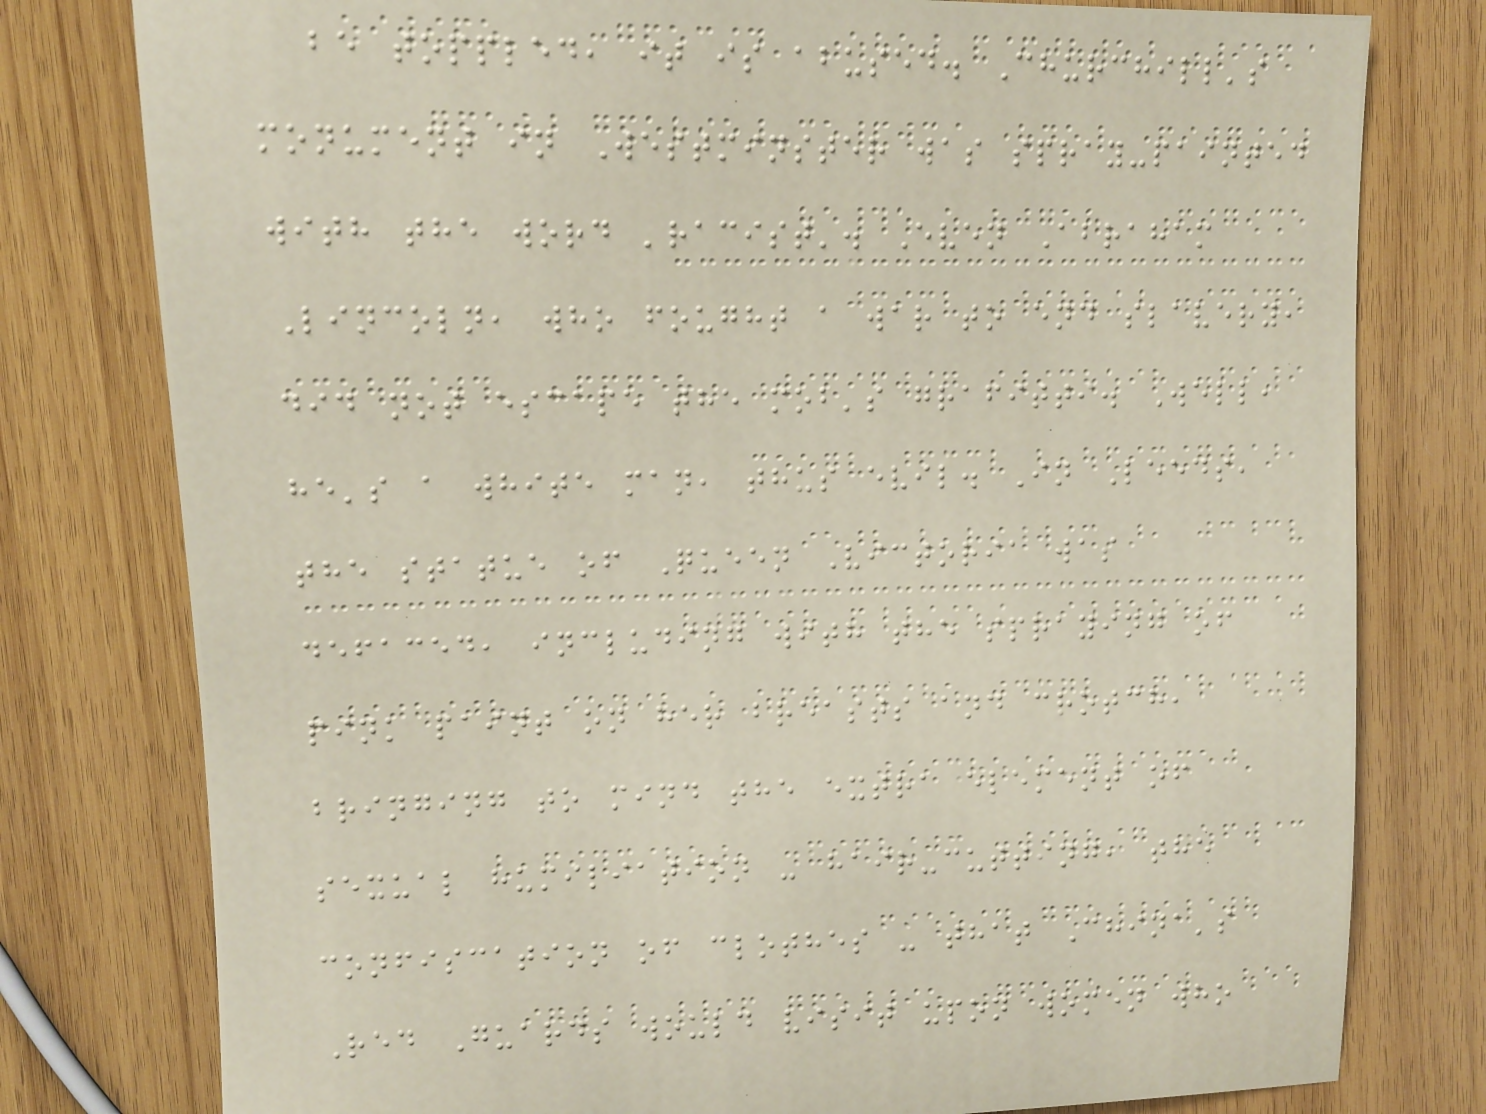be toppled, it is abused. Churchill's
monument in Westminster was spray-painted
with the word 'racist'. Even Abraham
Lincoln, who fought a war to end slavery,
did not escape the mob's grafitti. Well,
he's a white man, thus evil. In Leeds,
the statue of Queen Victoria was
defaced, including with the spraying of
pink paint on her breasts and crotch,
bringing to mind the extra element of
sexual humiliation - hair-cutting, the
confiscation of clothes - that China's
Red Guards would visit upon women who
